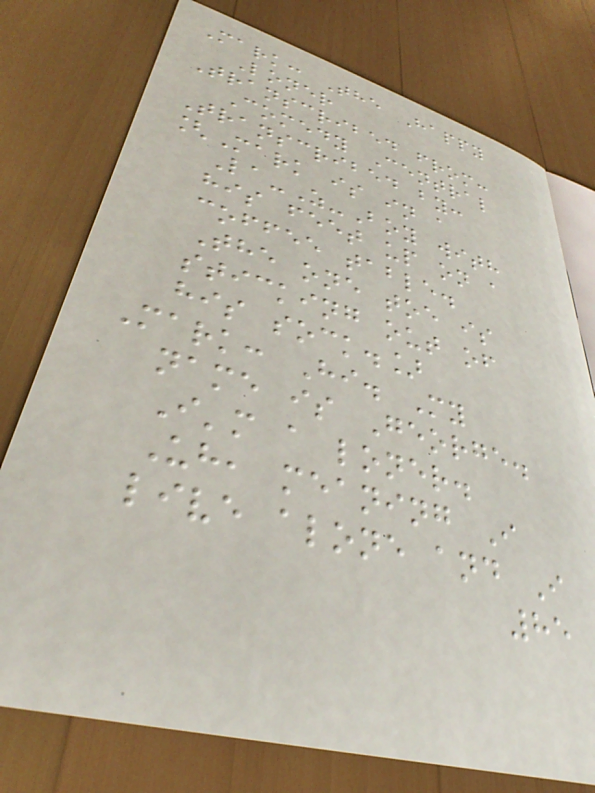Mark: The Happy
Loner
Transcribed from:
Comedy Central
Transcribed by:
[Mark is in a
La-Z-Boy with
his feet up on a
coffee table.
The one toe is
sticking out of
his sock.]
Mark: Hi. My
name is George.
I'm a loner.
Uh, meaning I
live alone and I
85
